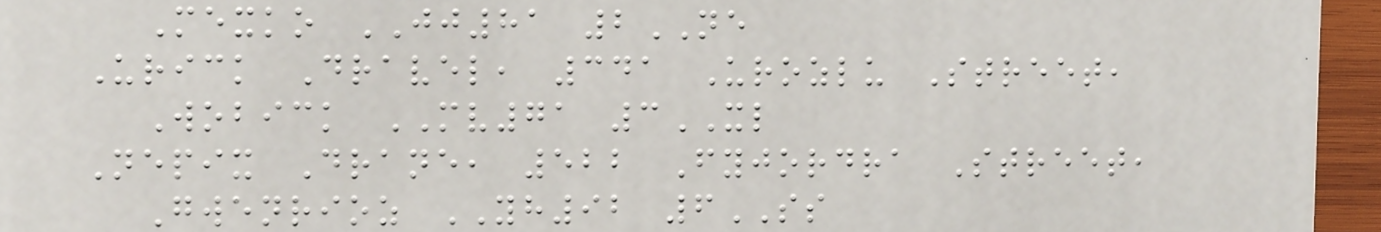Mexko JJ81 2NE
Urick Dravel, 341 Urozlu Street,
Wobick MV71 3XL
Nepix Drane, 522 Fyjordra Street,
Gwenrioz YH92 6SS
